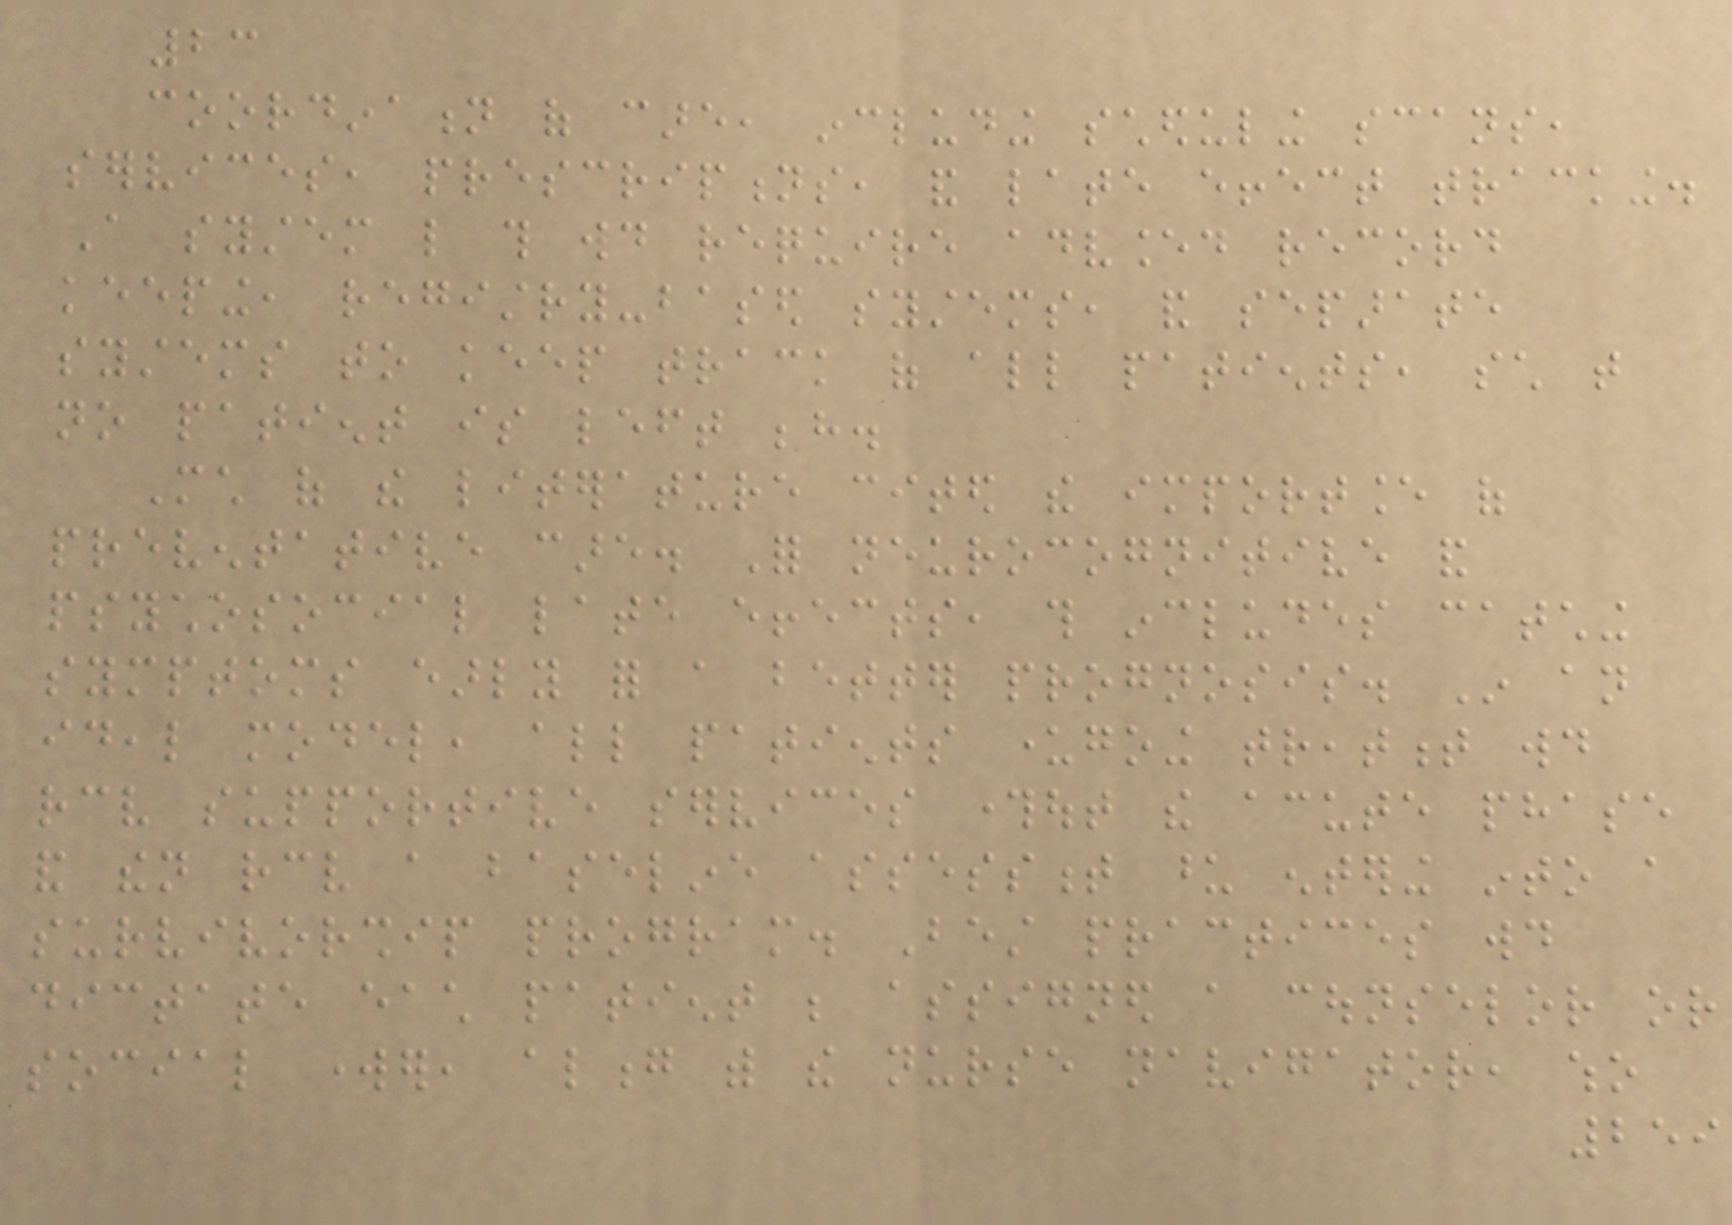23
coordination of care, including scheduling scans,
services, prescriptions, and late effect tracking.
A system like this would require advanced record
keeping, registry-based systems, and separate
systems to keep track of all patients, such that
no patient is left behind.
Much of the literature cited the importance of
preventative care. For neurocognitive and
psychosocial late effects, this includes catching
symptoms early for a better prognosis. In an
ideal model, all patients undergoing treatment would
receive supportive services throughout the acute phase
and then receive a baseline assessment upon entering into a
survivorship program. Best practices would
dictate each patient be assigned a counselor or
social worker, along with the nurse navigator, who
259
